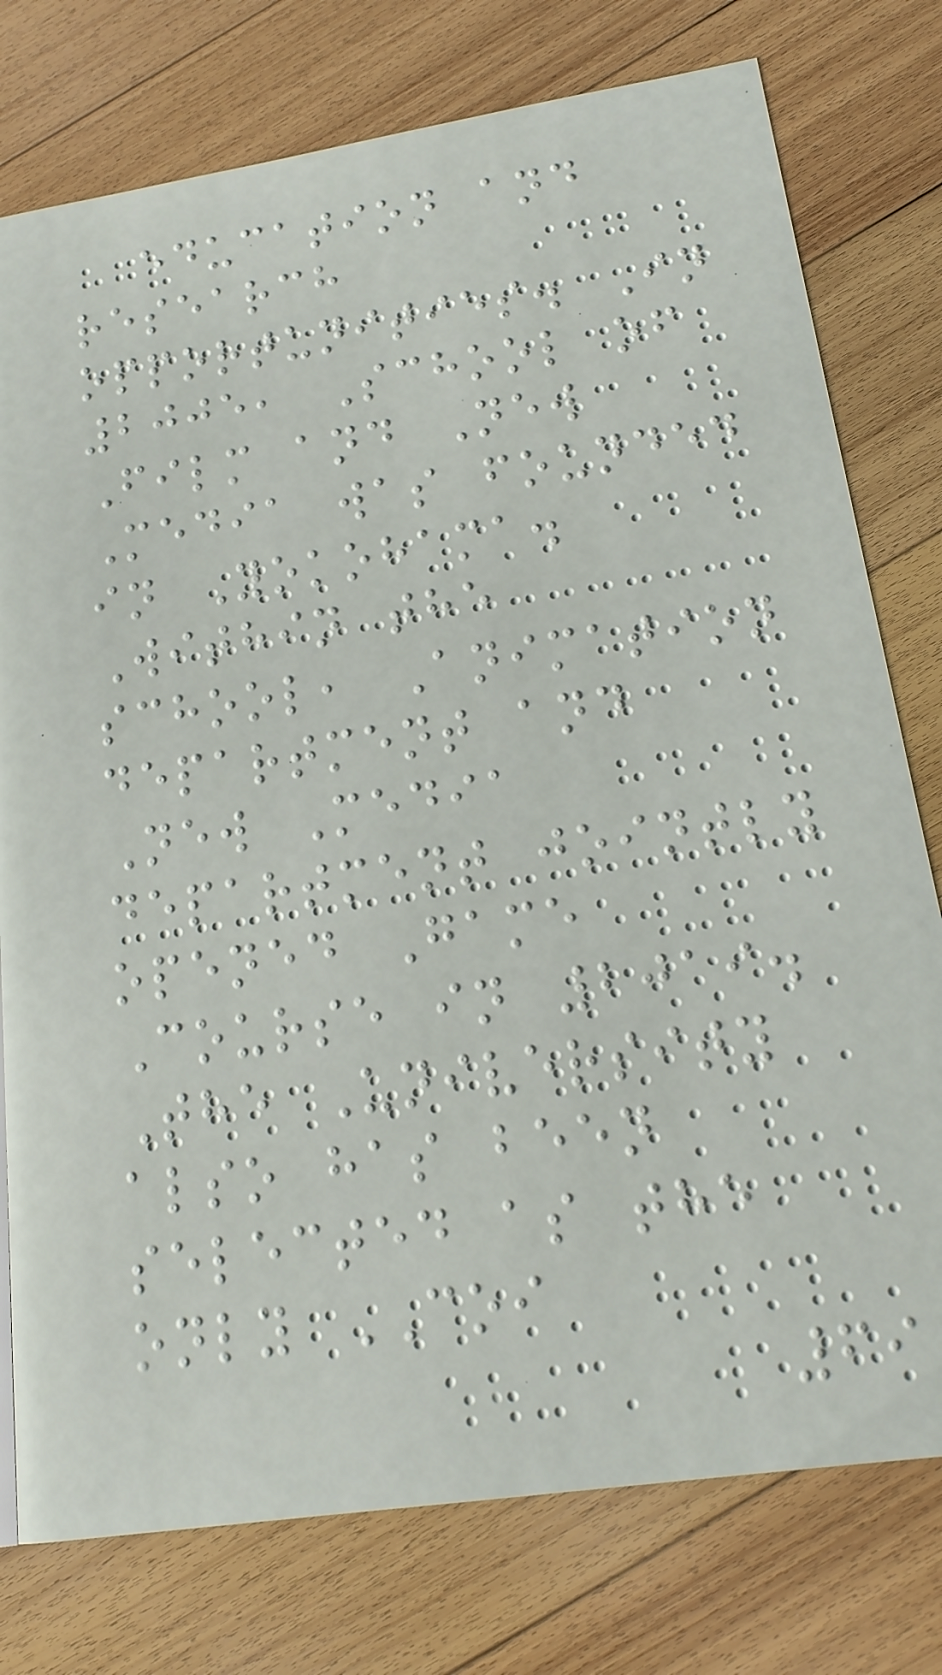education and
research
opportunities. In
2005, School of
Film and New
Media was founded
in Yokohama.
Within the
school, Animation
department and
New Media
department jointly
opened Game
Course in 2019.
The University
also has been
selected as the
only COI
69
